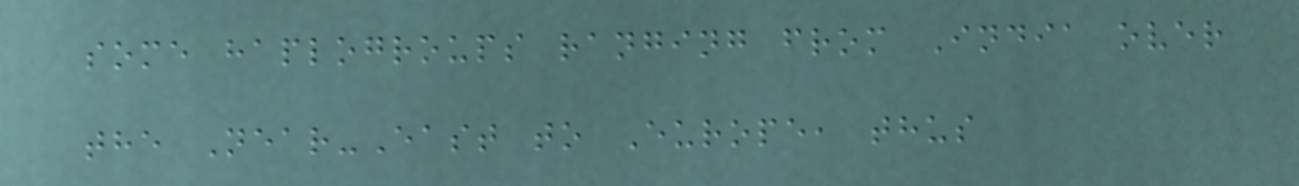some haplogroups ranging from India over
the Near-East to Europe, thus
